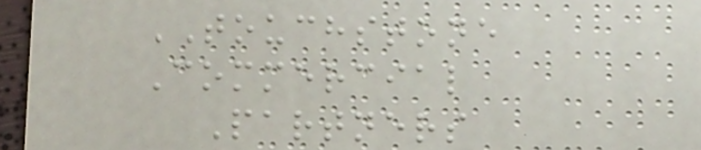TOUCHSTONE
Commercial
Partners
